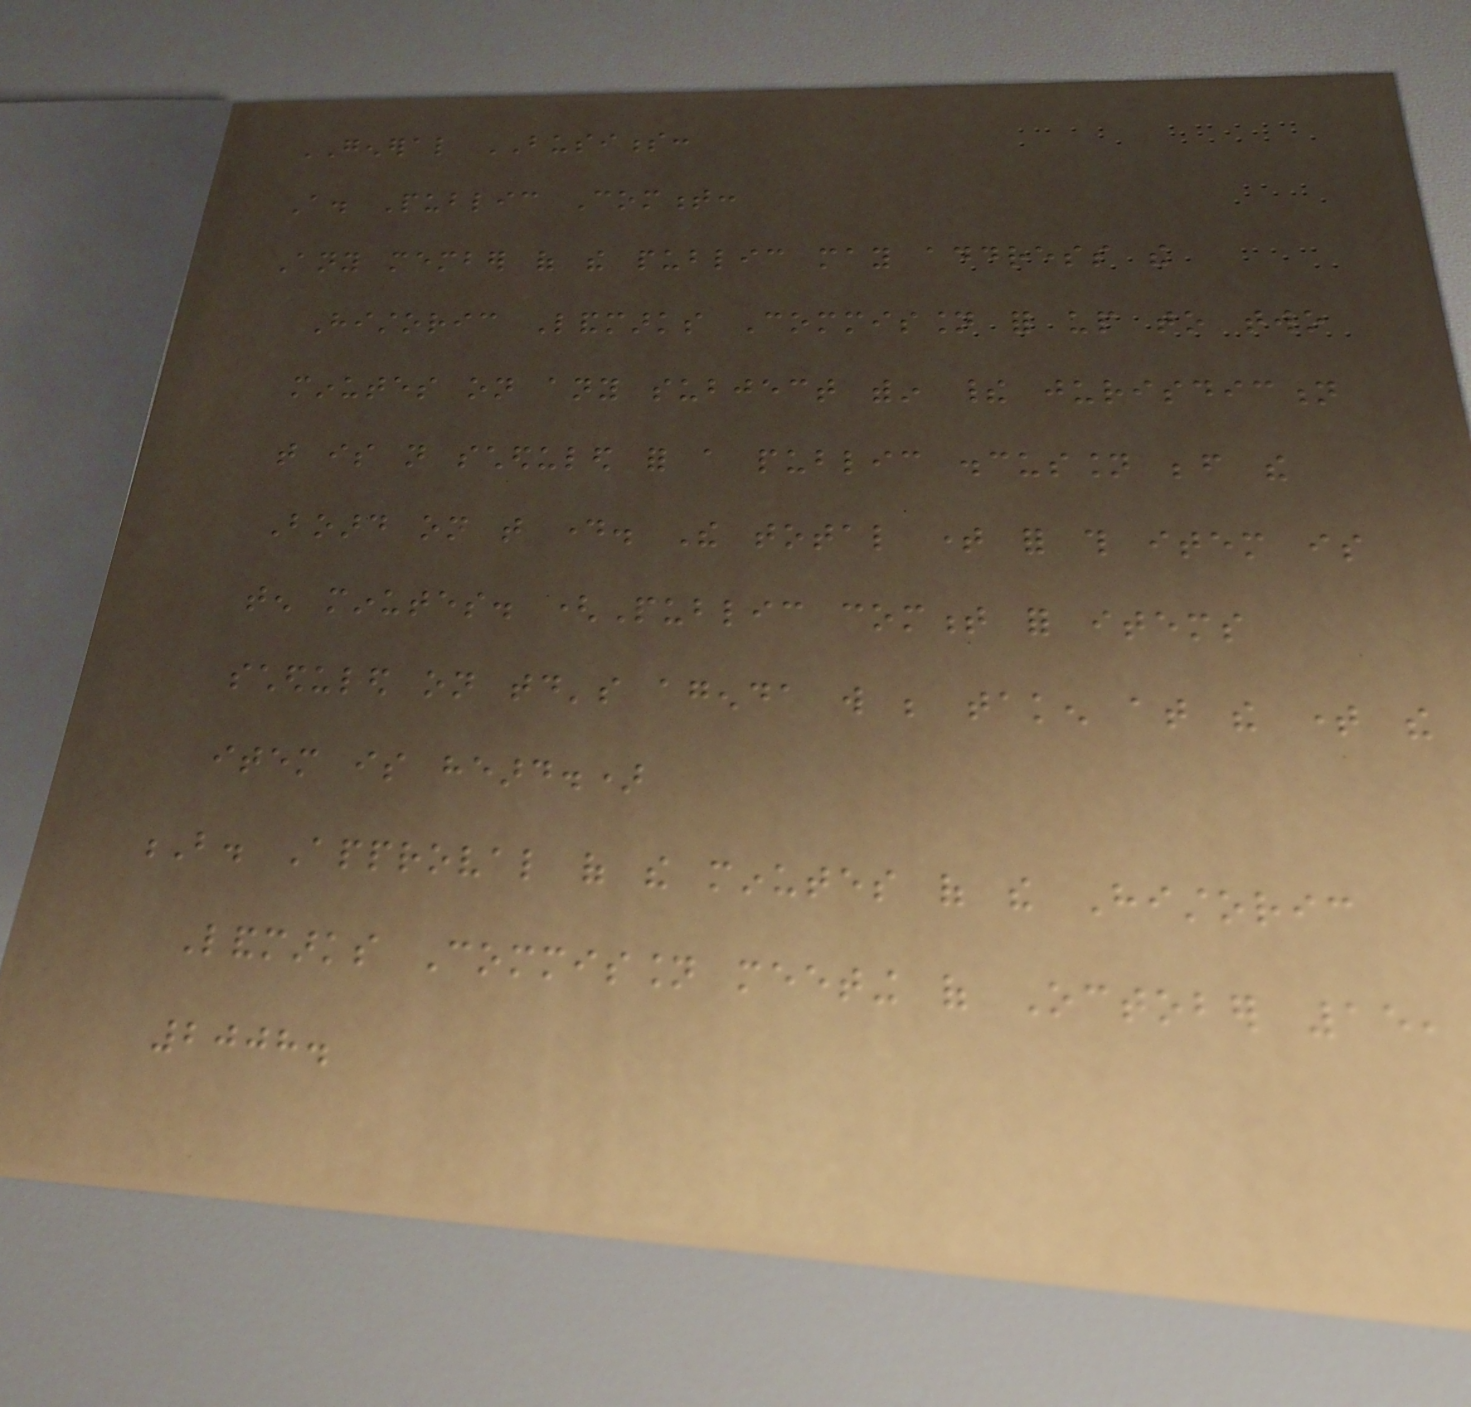GENERAL BUSINESS:
A. Public Comment:
Any member of the public may address the
Historic Landmarks Commission for up to two
minutes on any subject within their jurisdiction
that is not scheduled for a public discussion before the
Board on that day. The total time for this item is
ten minutes. (Public comment for items
scheduled on today's agenda will be taken at the time the
item is heard.)
B. Approval of the minutes of the Historic
Landmarks Commission meeting of October 15,
2008.
